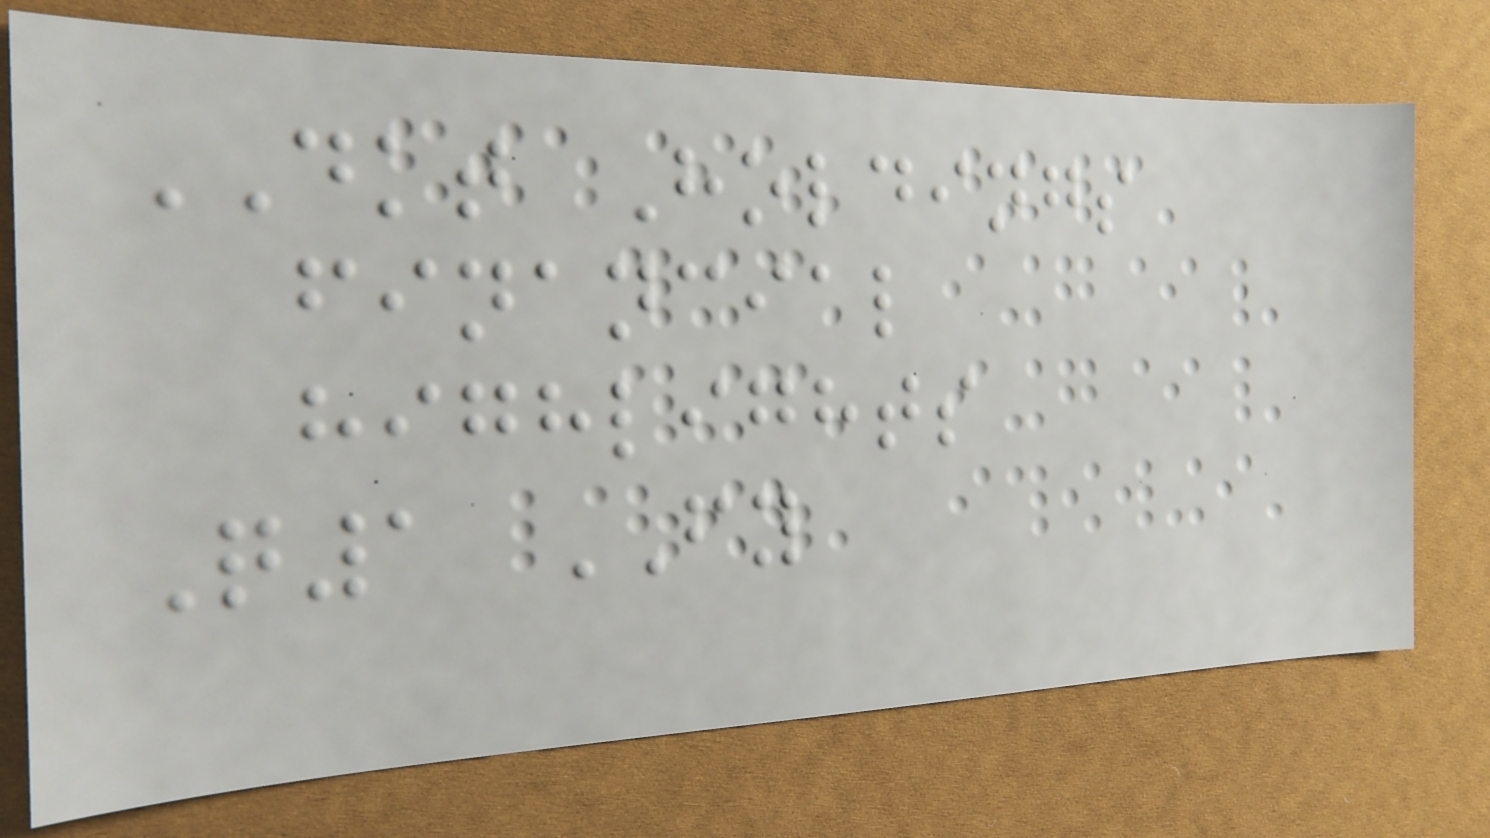DKT Holdings
financial
highlights
Q1 FY
